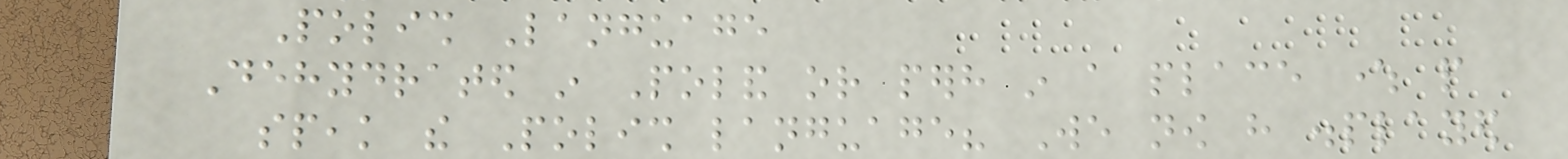Polish Language
Dehydrated in Poland or perhaps in a place where people
speak the Polish language? We now have displayed
